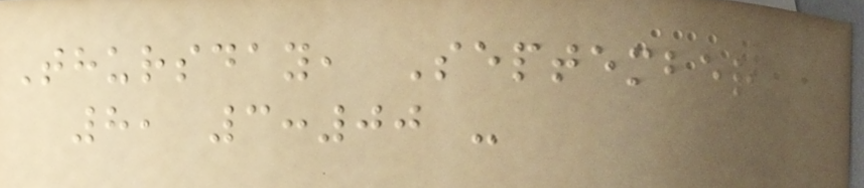Thursday, September
8, 3:00 -
